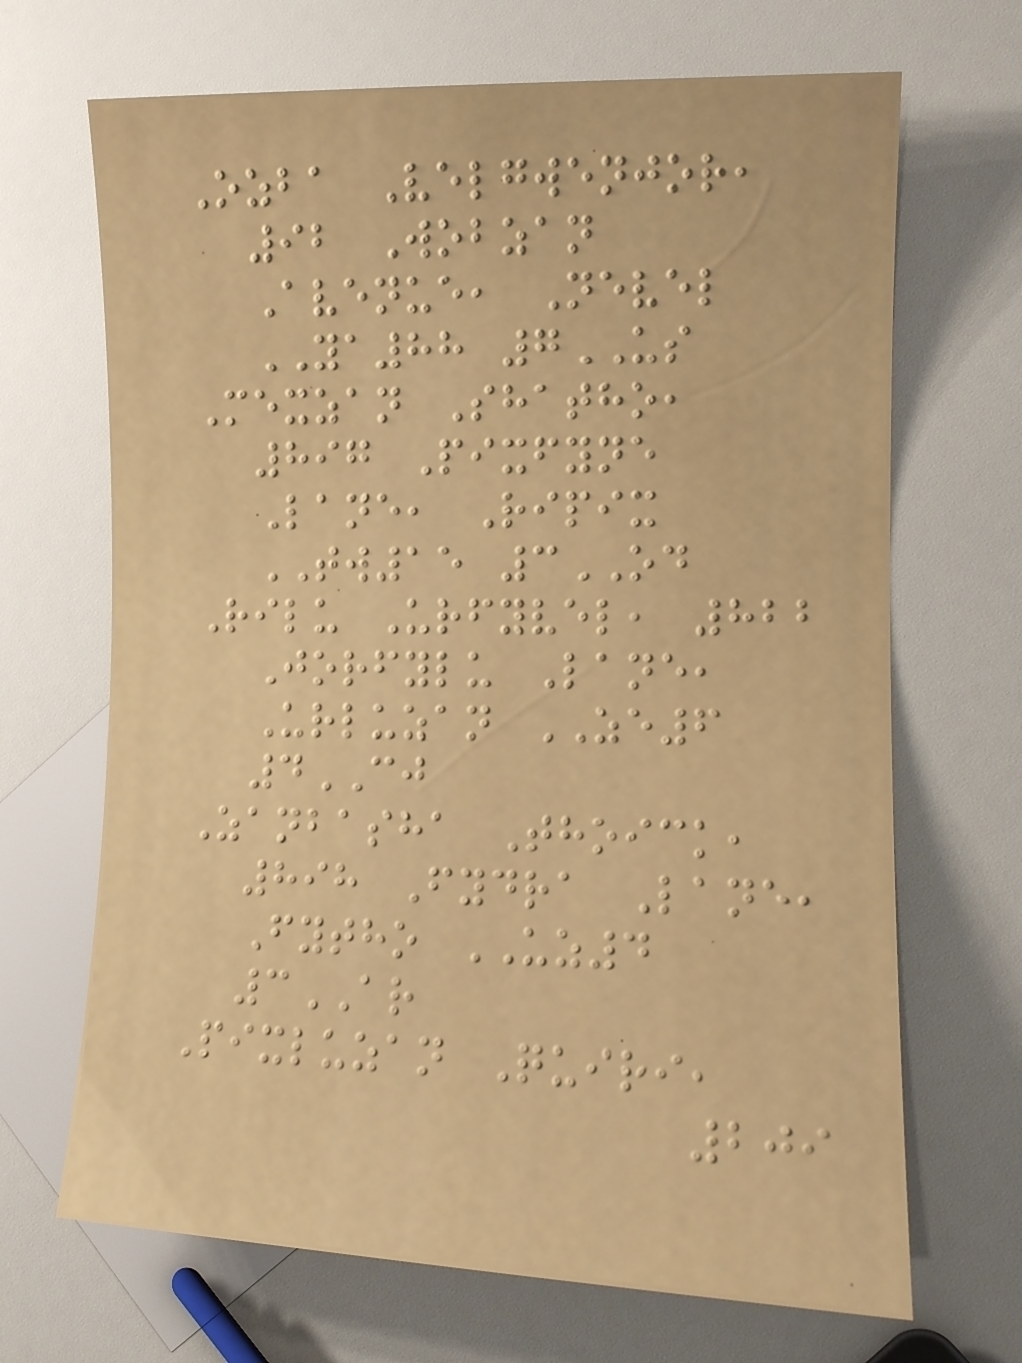Ozba Velgwenjor,
92 Wobzan
Avenue, Nevel
YA88 7US
Mexzan Shatho,
897 Pixfyne
Lane, Ripix
TW15 3OD
Rilu Urfyvel, 822
Jorfylu Lane,
Urluzan ZE6
4CJ
Zanbasha Thoick,
898 Fydra Lane,
Fytho UZ4
3AR
Pixluzan Quiri,
209
